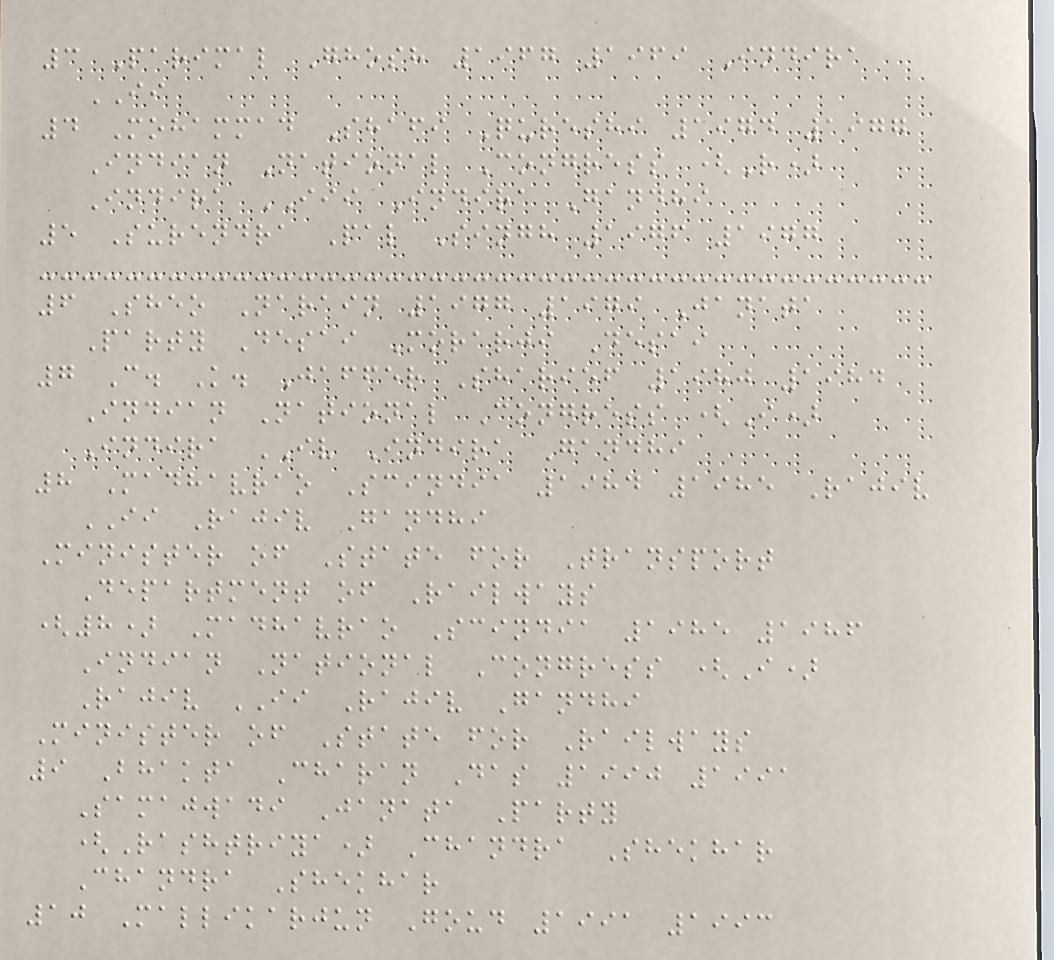3 Parimal Ghosh 1967 1969 Indira
II
4 Mohammad Shafi Qureshi 1974 1977
Indian National Congress (R)
Indira III Indira Gandhi
5 Surendra Pal Singh 1976 1977
6 Sheo Narain 1977 1979 Janata
Party Desai Morarji Desai
7 C. K. Jaffer Sharief 1980 1984
Indian National Congress (I)
Indira IV Indira Gandhi
8 Madhavrao Scindia 1984 1985 Rajiv
II Rajiv Gandhi
Minister of State for Transport
Department of Railways
(8) Madhavrao Scindia 1985 1986
Indian National Congress (I)
Rajiv II Rajiv Gandhi
Minister of State for Railways
9 Bhakta Charan Das 1990 1991
Samajwadi Janata Party
(Rashtriya) Chandra Shekhar
Chandra Shekhar
10 Mallikarjun Goud 1991 1993
